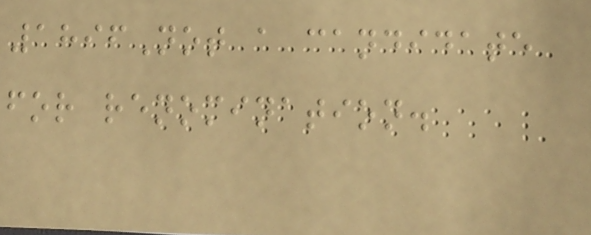1896Not a candidate
for renomination.
